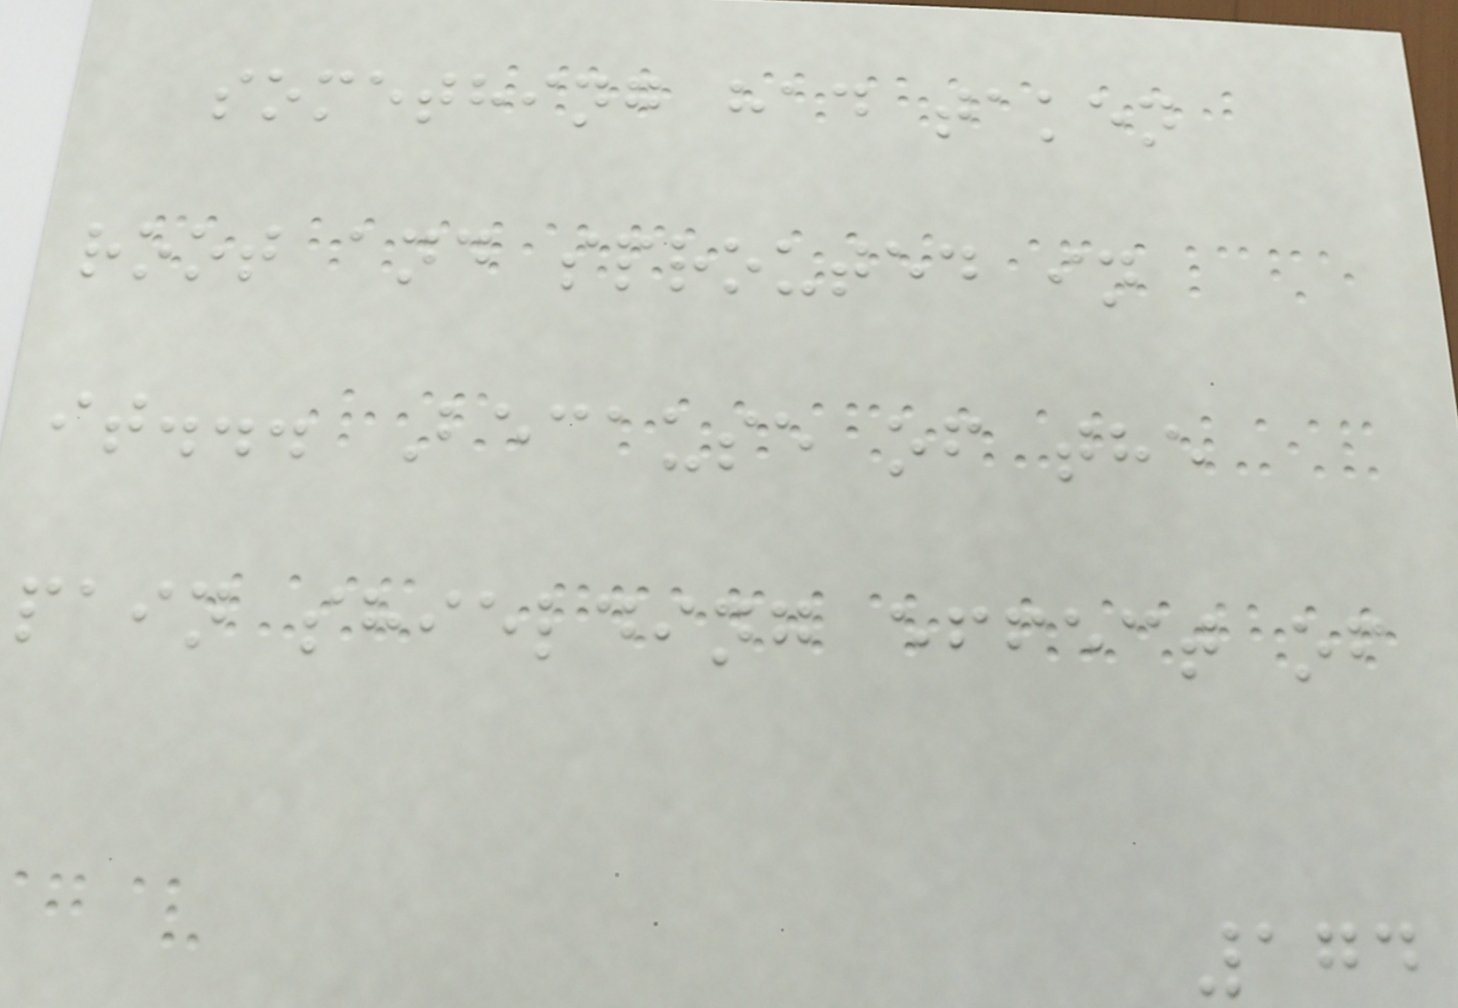something had taken
root and sprouted in
it... Because of the
pain shielding effect of
174
